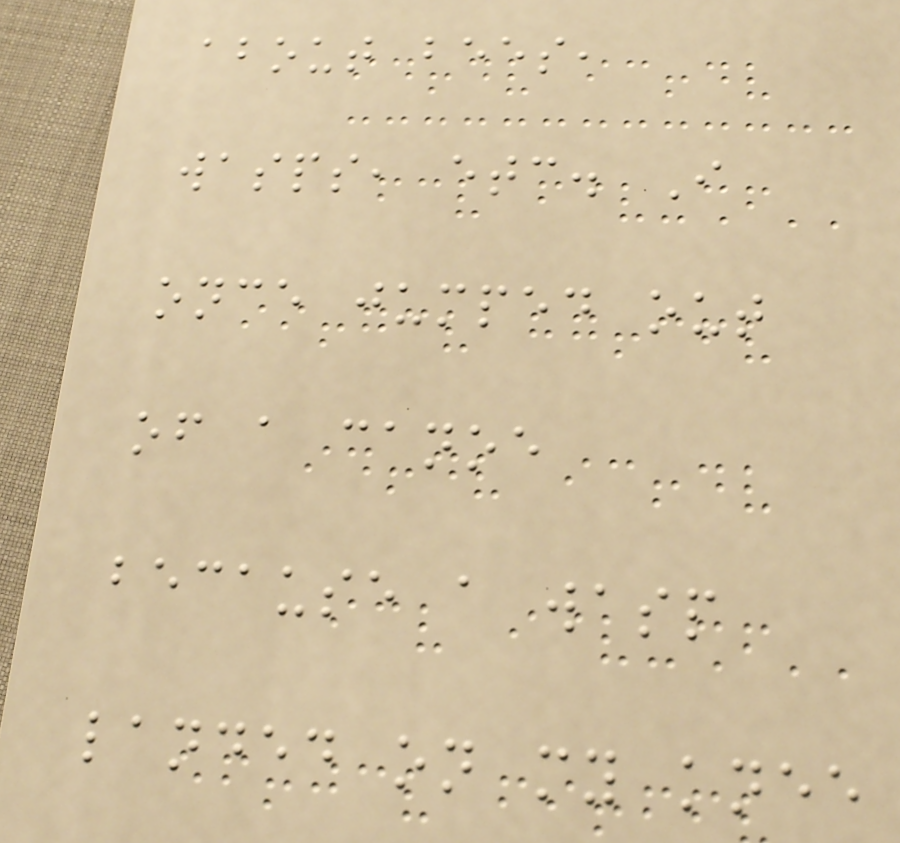about bees,
wasps, etc. I
once jumped out
of a canoe
because a wasp
landed on my knee
